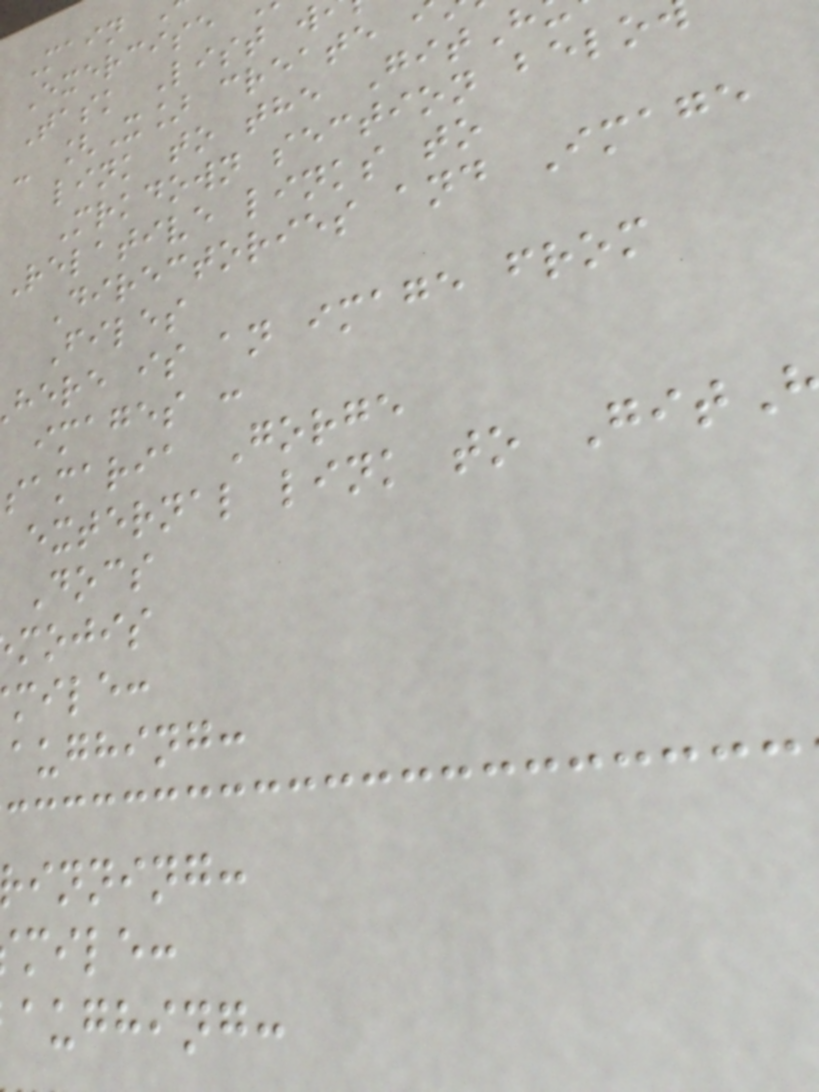Main
Exercise
Task List w
- [X] create
link to the GitH
Mrkdown section belo
Relative links to
Directories and Image
Files
here is an image from
images :
samaria Gorge
external link to Git
Docs
mojis
mile:
aughing:
inning:
mile:
aughing:
